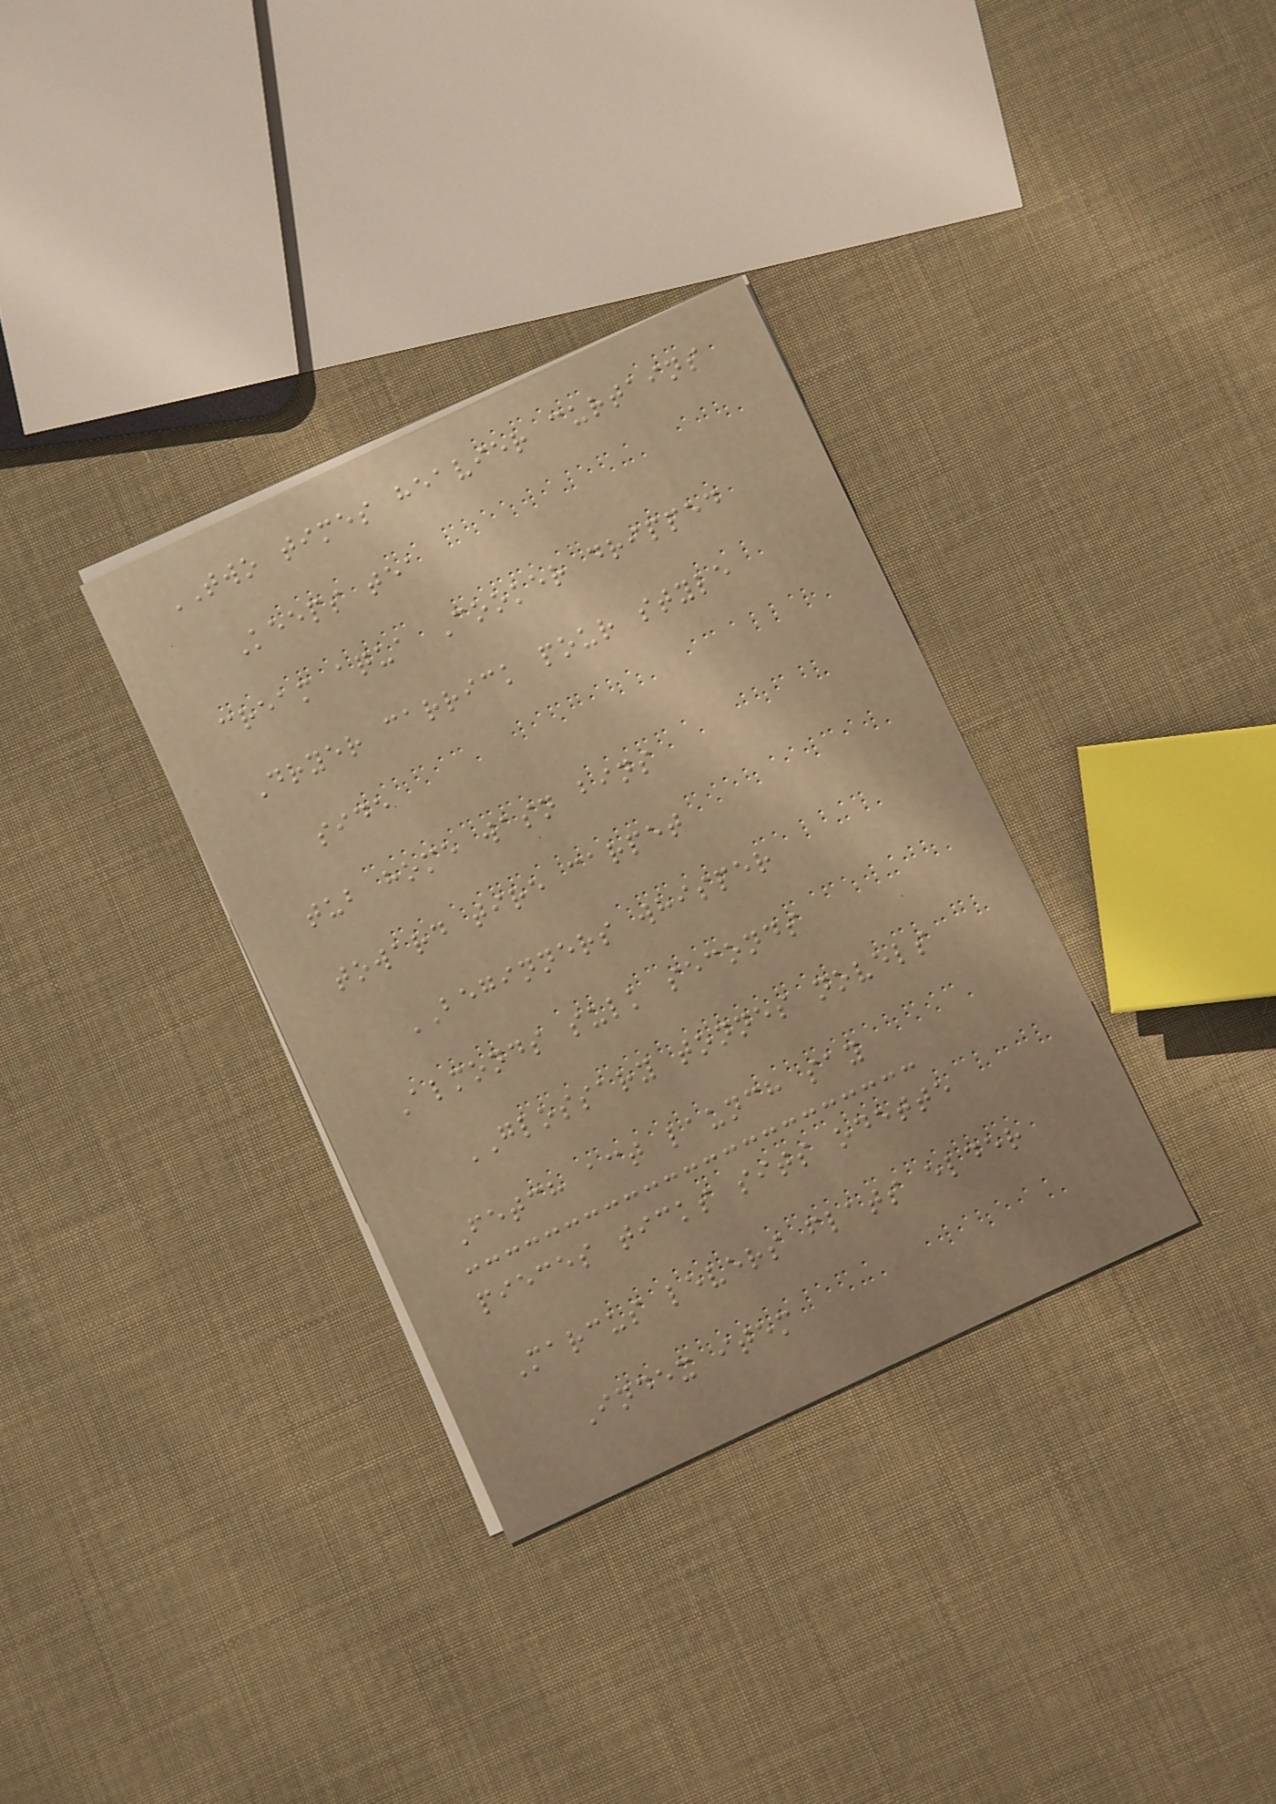TWO times heavier curtains
Keeps tea
cream aqua Cooker dripped
Dryer carrick pour style
side
tub home wasn bins
toward tire carpet
BEGINNERS whisper
Almonds sulk seconds
GLOSSARY tonnes novels
Fetch act launch say
pieces ticks sits odette
Marcus levers flats elder
Index item
